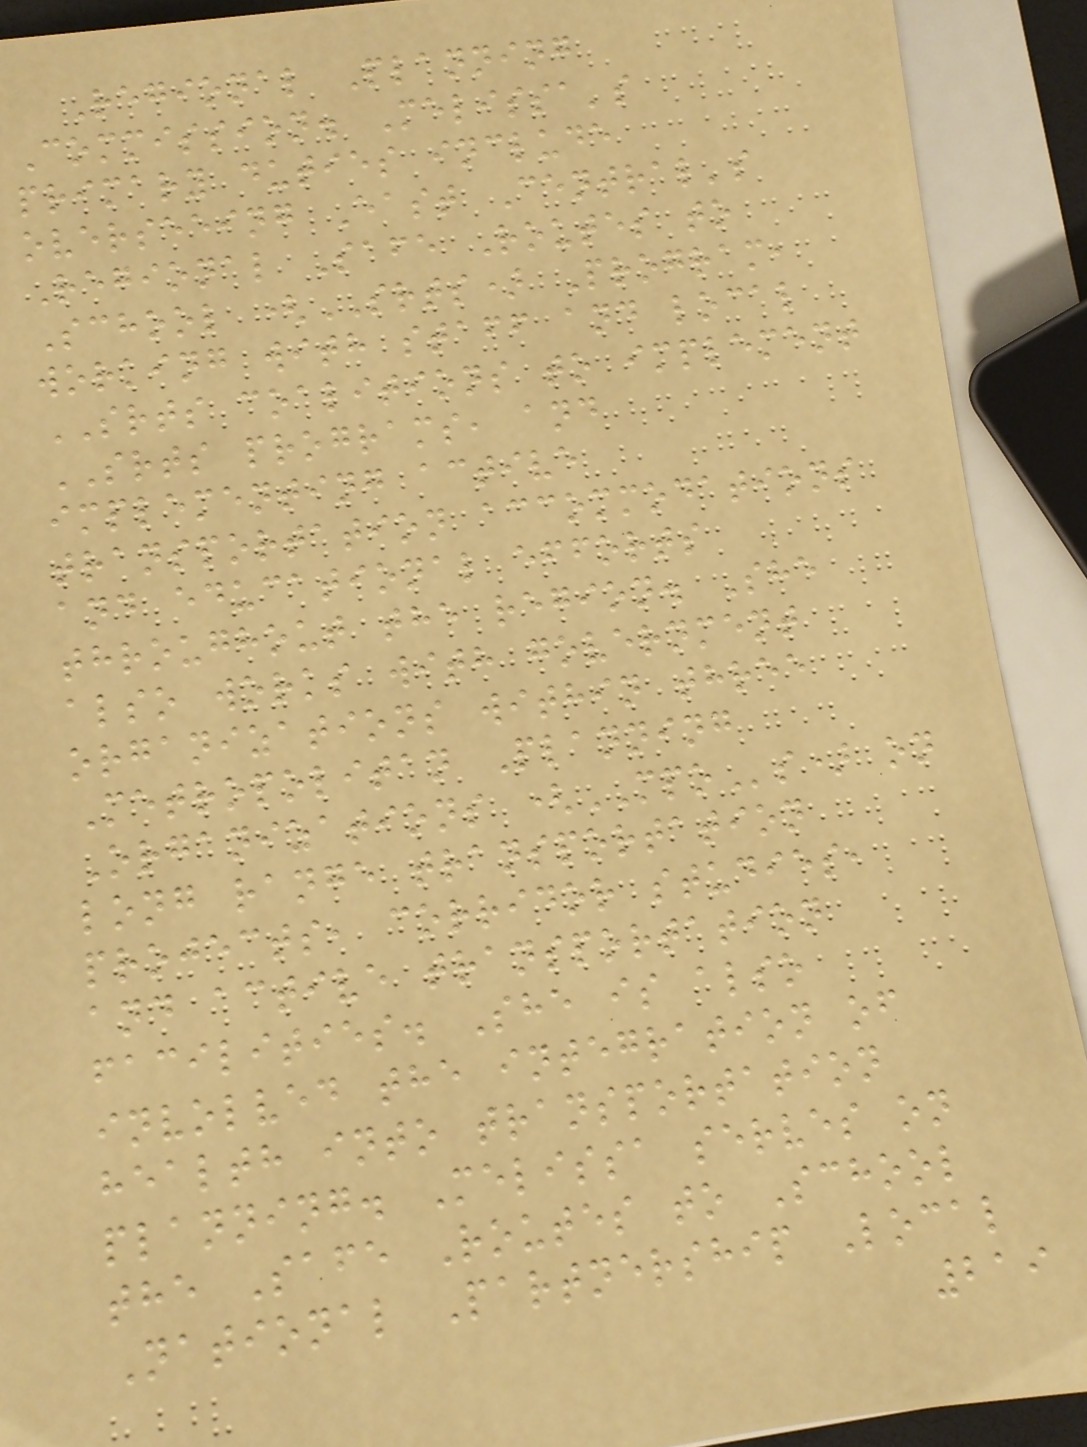Regional Planning
Commission. Melissa's
primary duties include
overseeing East Central's
Regional Safe Routes to
School (SRTS) Program,
working with staff and local
SRTS coalitions to implement
SRTS programs, and
implementing active
transportation accommodations
and educational efforts
throughout the region. She
also works with government
organizations within three
Metropolitan Planning
Organizations (MPOs) on
long range transportation
projects, corridor studies,
and active transportation
facilities. She is also
involved the integration of
health into transportation
planning. Melissa serves on
the Safe Routes to School
National Partnership Local
219
